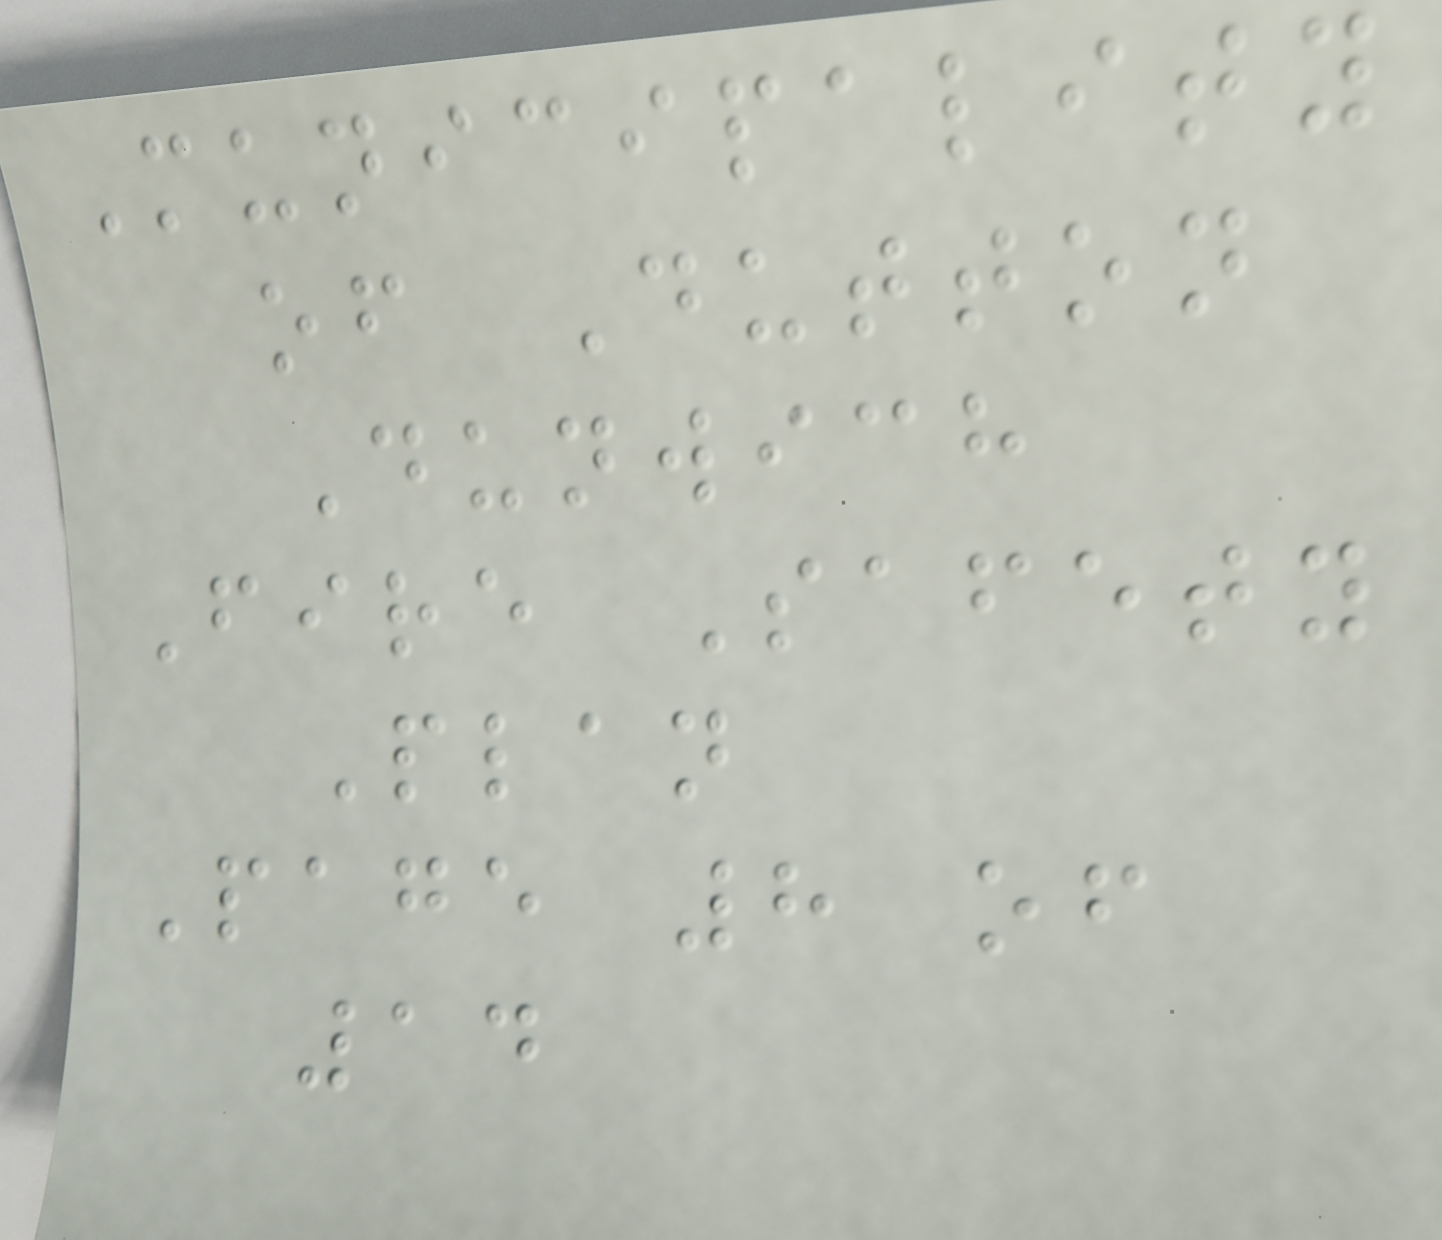Municipality
of Dutton
Dunwich
Fire Safety
Plan
Page 8 of
14
